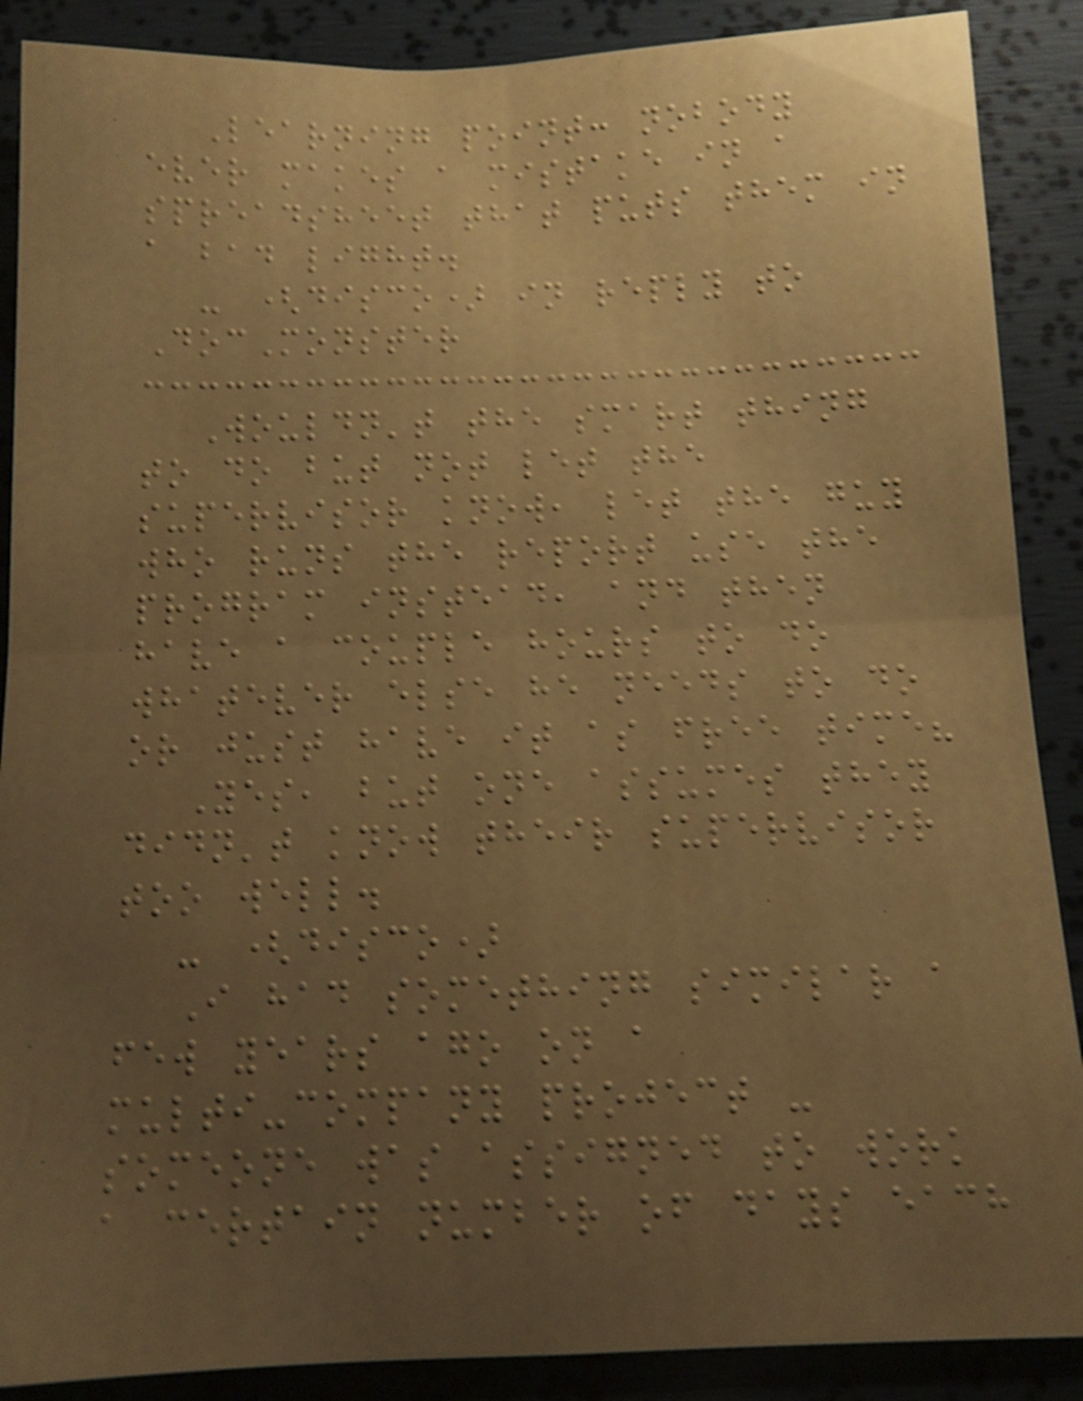Learning point: nobody
ever makes a mistake in a
spreadsheet that puts them in
a bad light.
- (disco) in reply to
DocMonster
Wouldn't the smart thing
to do but not let the
supervisor know, let the guy
who runs the report use the
program instead, and then
have a couple hours to do
whatever else he needs to do
or just have it as free time?
Yes, but one assumes they
didn't know their supervisor
too well.
- (disco)
I had something similar a
few years ago on a
multi-company project -
someone was assigned to work
a certain number of days each
